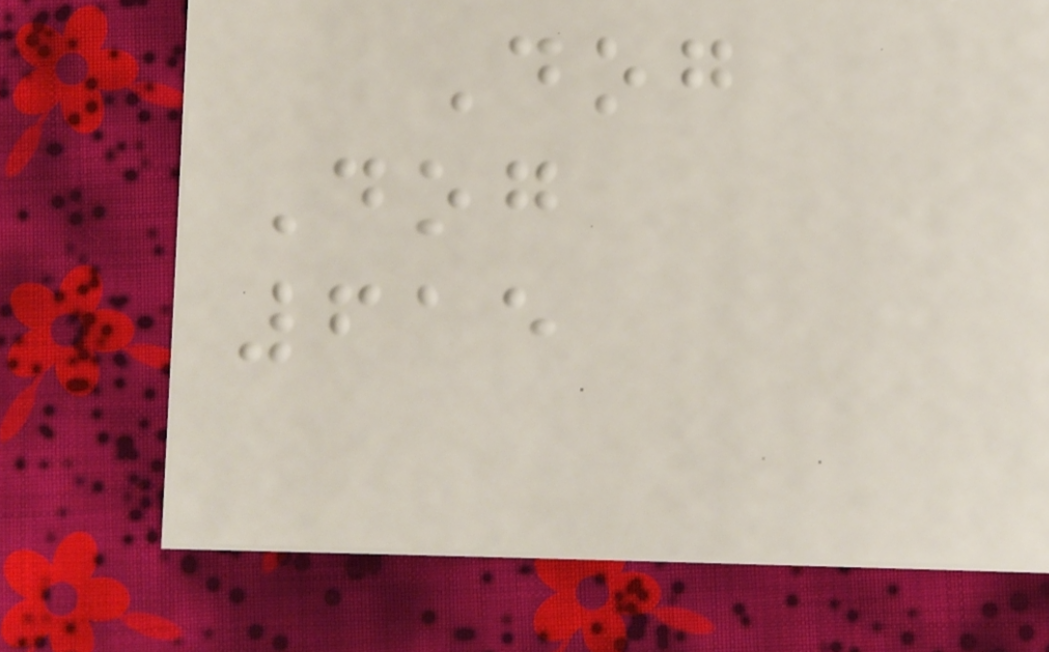Dog
Dog
615
